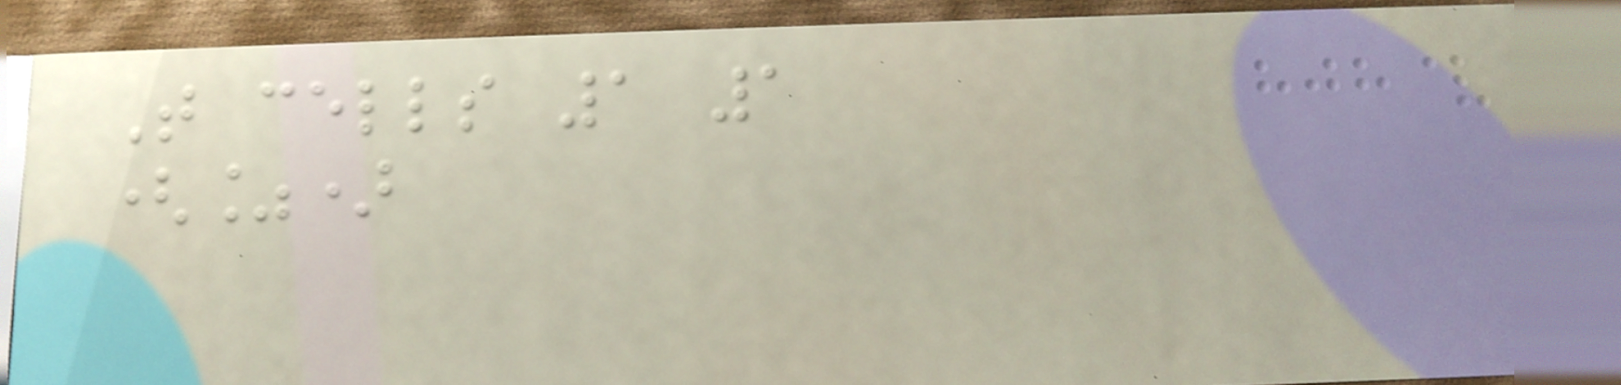T cells 1 1
(%)
